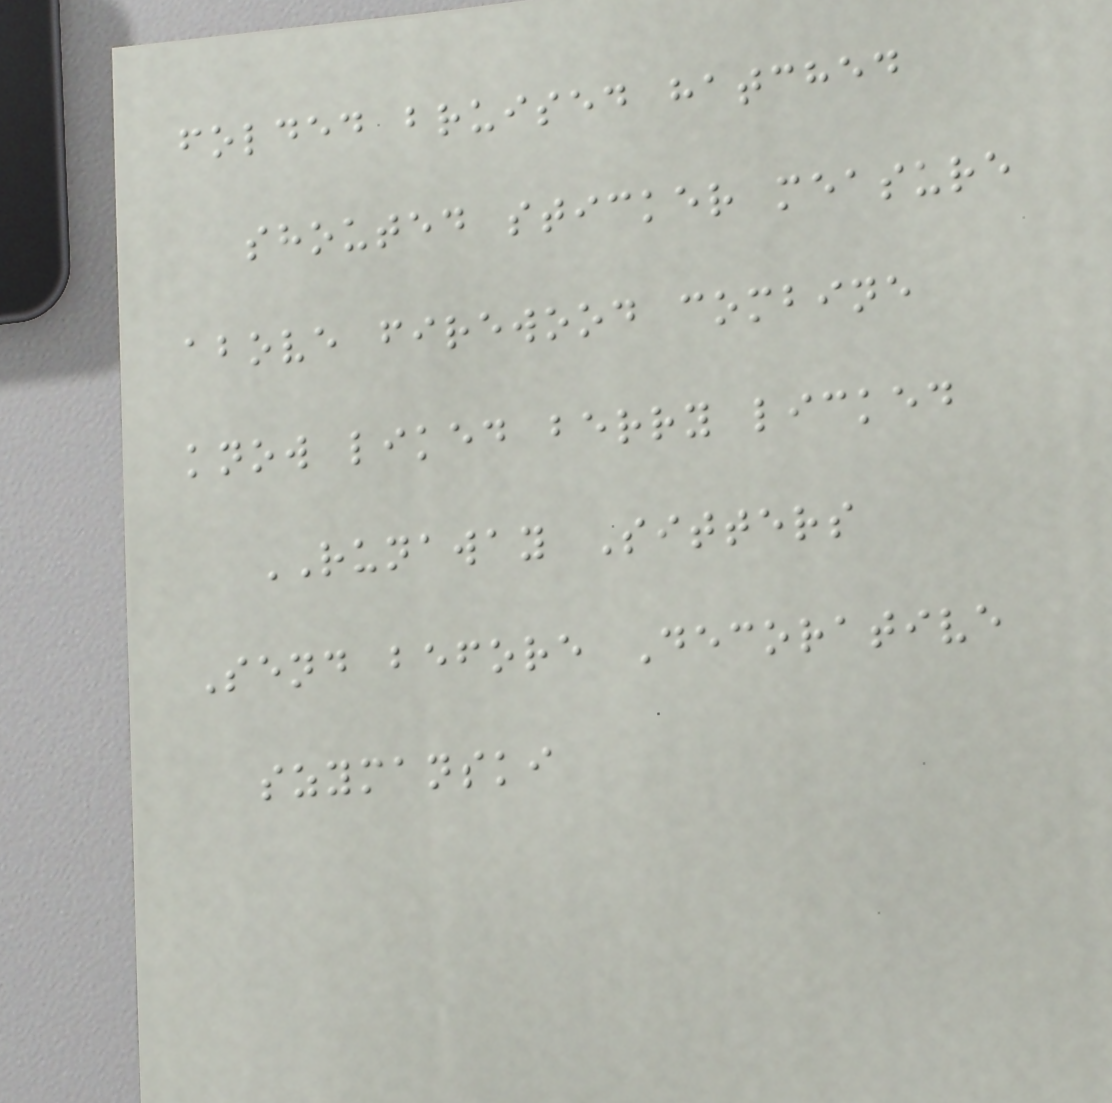folded bruised hatched
shouted sticker measure
above firewood combine
know liked berry licked
RUNAWAY Sitters
Send before Decorative
szymanski
